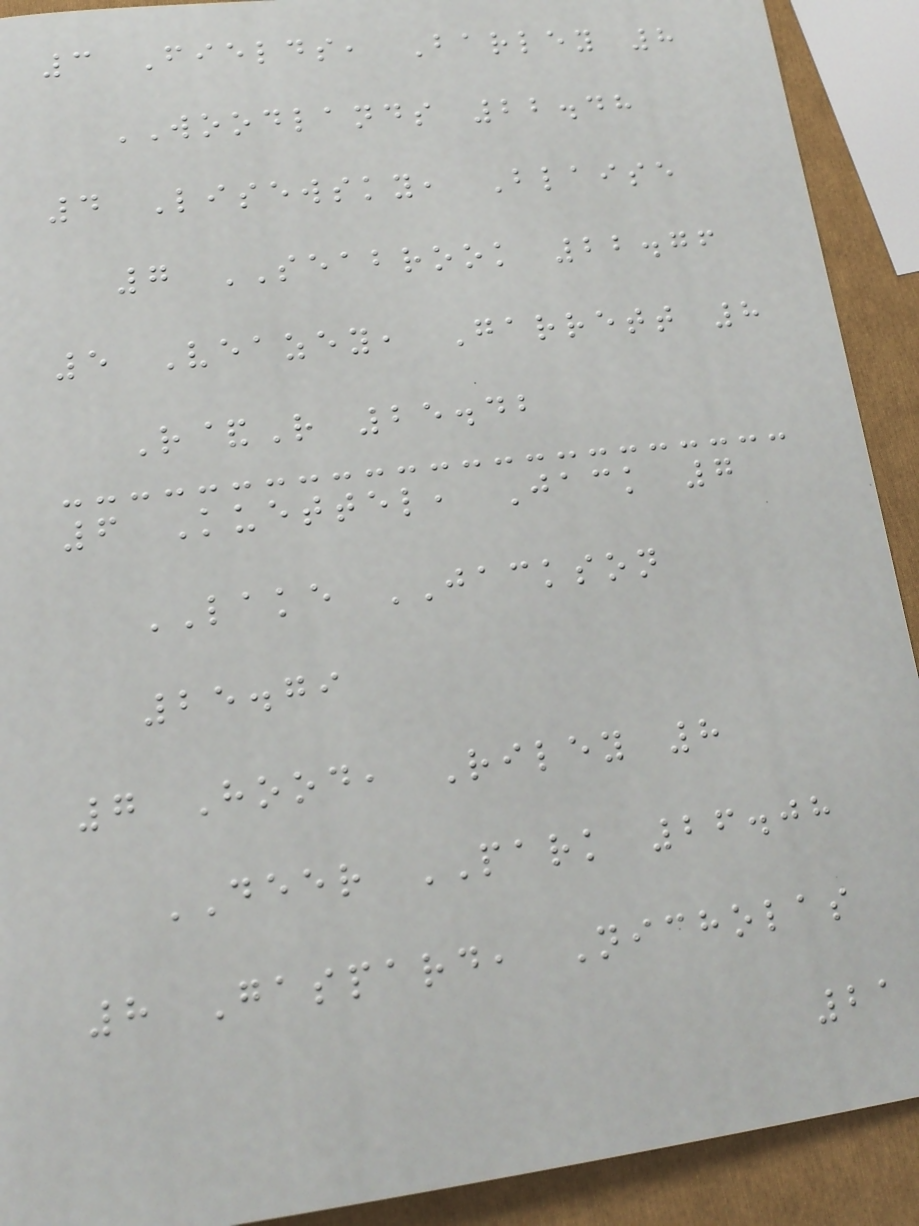3 Fields, Barley 8
WOODLANDS 22.48
4 Lisewsky, Blaise
7 SEABROOK 22.76
5 Veazey, Garrett 8
R&R 25.42
6 Kuettel, Jack 7
LAKE JACKSON
25.79
7 Hood, Riley 8
DEER PARK 26.08
8 Gaspard, Nicholas
21
